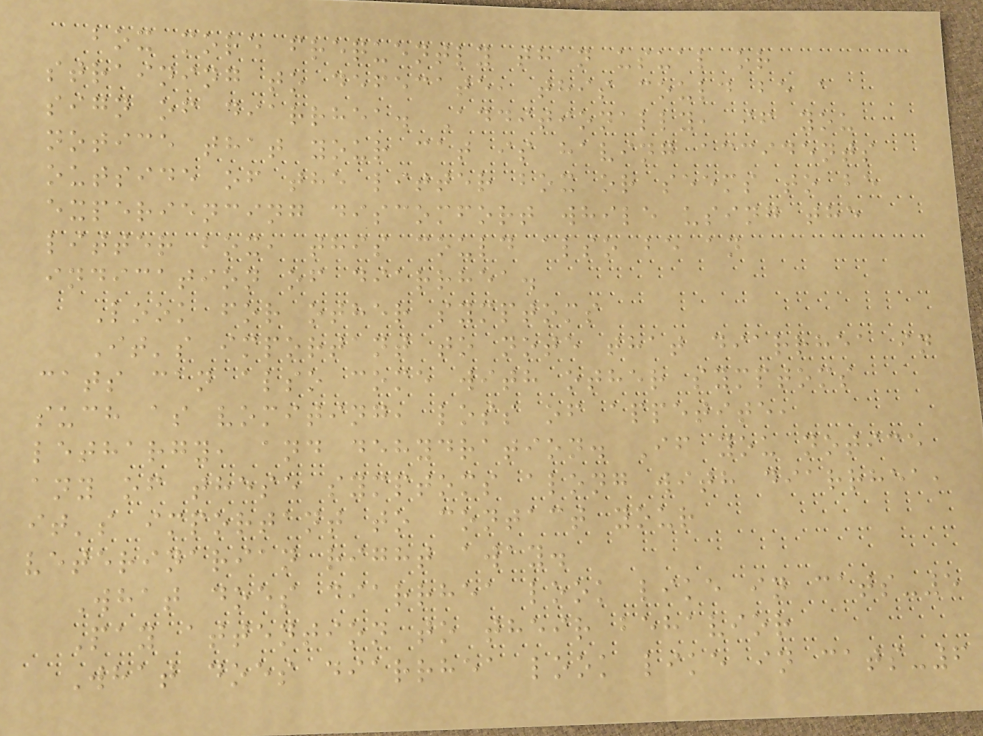box more frequently than usual or
straining to defecate, this could be a
sign of diarrhea. Additionally, if you
notice that your cat is having accidents
outside of the litter box or seems to be
experiencing discomfort while using the
litter box, this could also be an
indication of diarrhea.
Look for other symptoms
It's important to note that diarrhea in
cats can also come with other symptoms
such as vomiting, loss of appetite,
lethargy, and dehydration. If you notice
any of these symptoms along with diarrhea,
it's important to contact your
veterinarian right away.
What does diarrhea look like in cats-5
Pay attention to their behavior
What does diarrhea look like in cats-6
